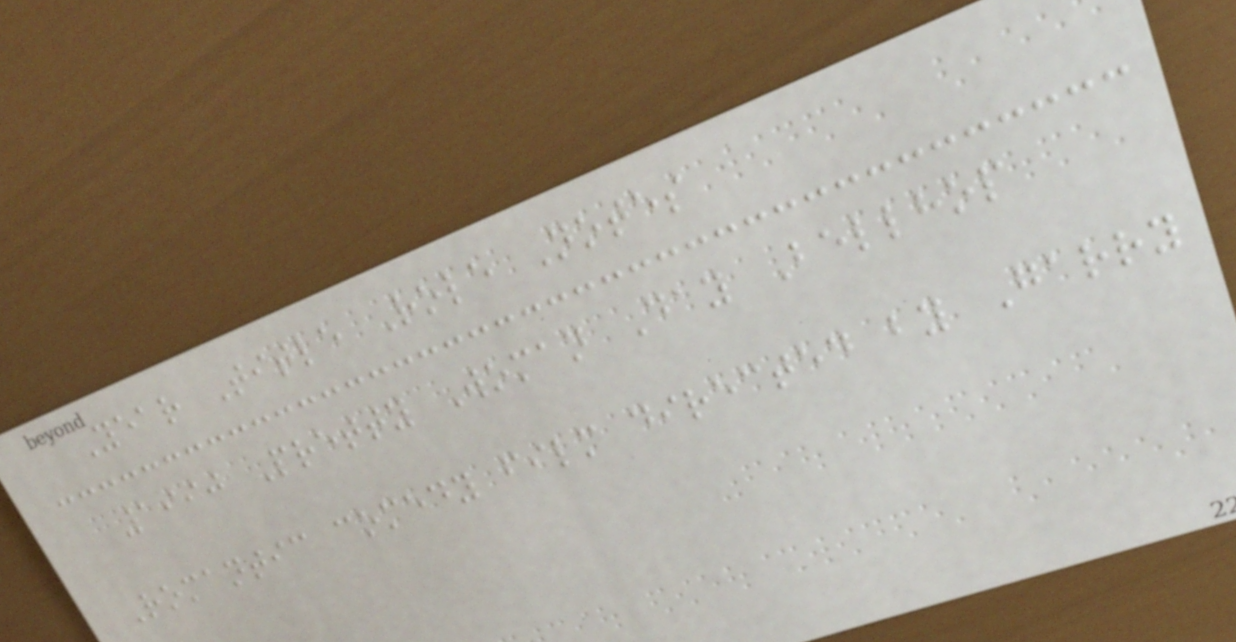Year Title Role Notes
1990 Pretty Woman Day Bellhop
Romantic comedy film directed by Garry
